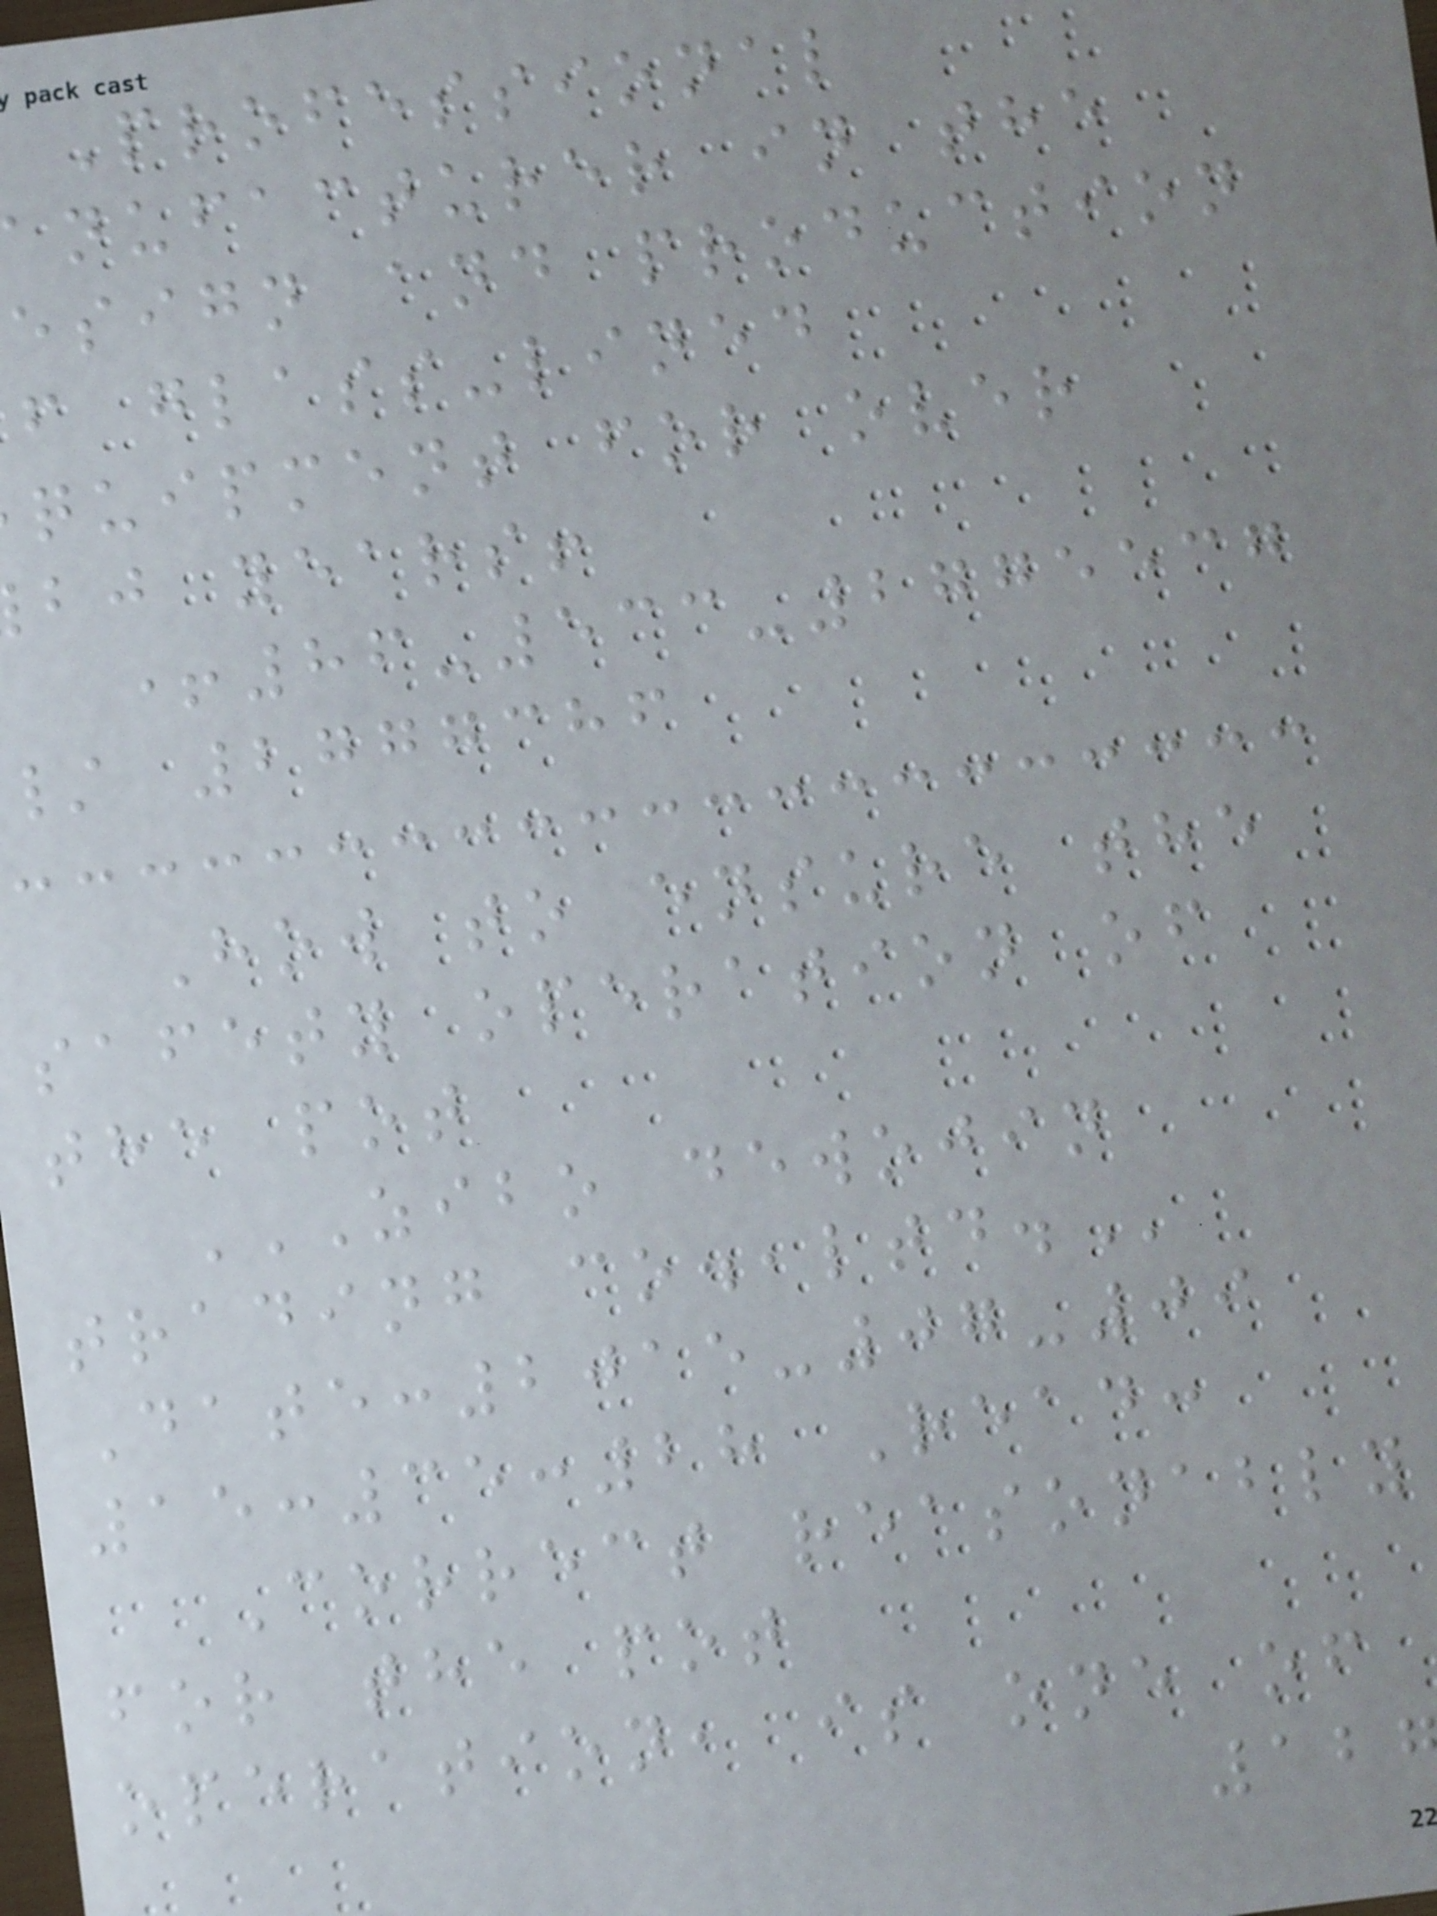Professional
anufacturer in the
esign and production
f glass-lined
quipment for over
bj years!
+86-533-2775537
/ 2777386
How to ensure the
safety operation of
the pot
ZIBO DEWOJIN
trading
Date:2015-07-09
15:35:28 Read:
Correct reasonably
for the pot
operation, is one of
